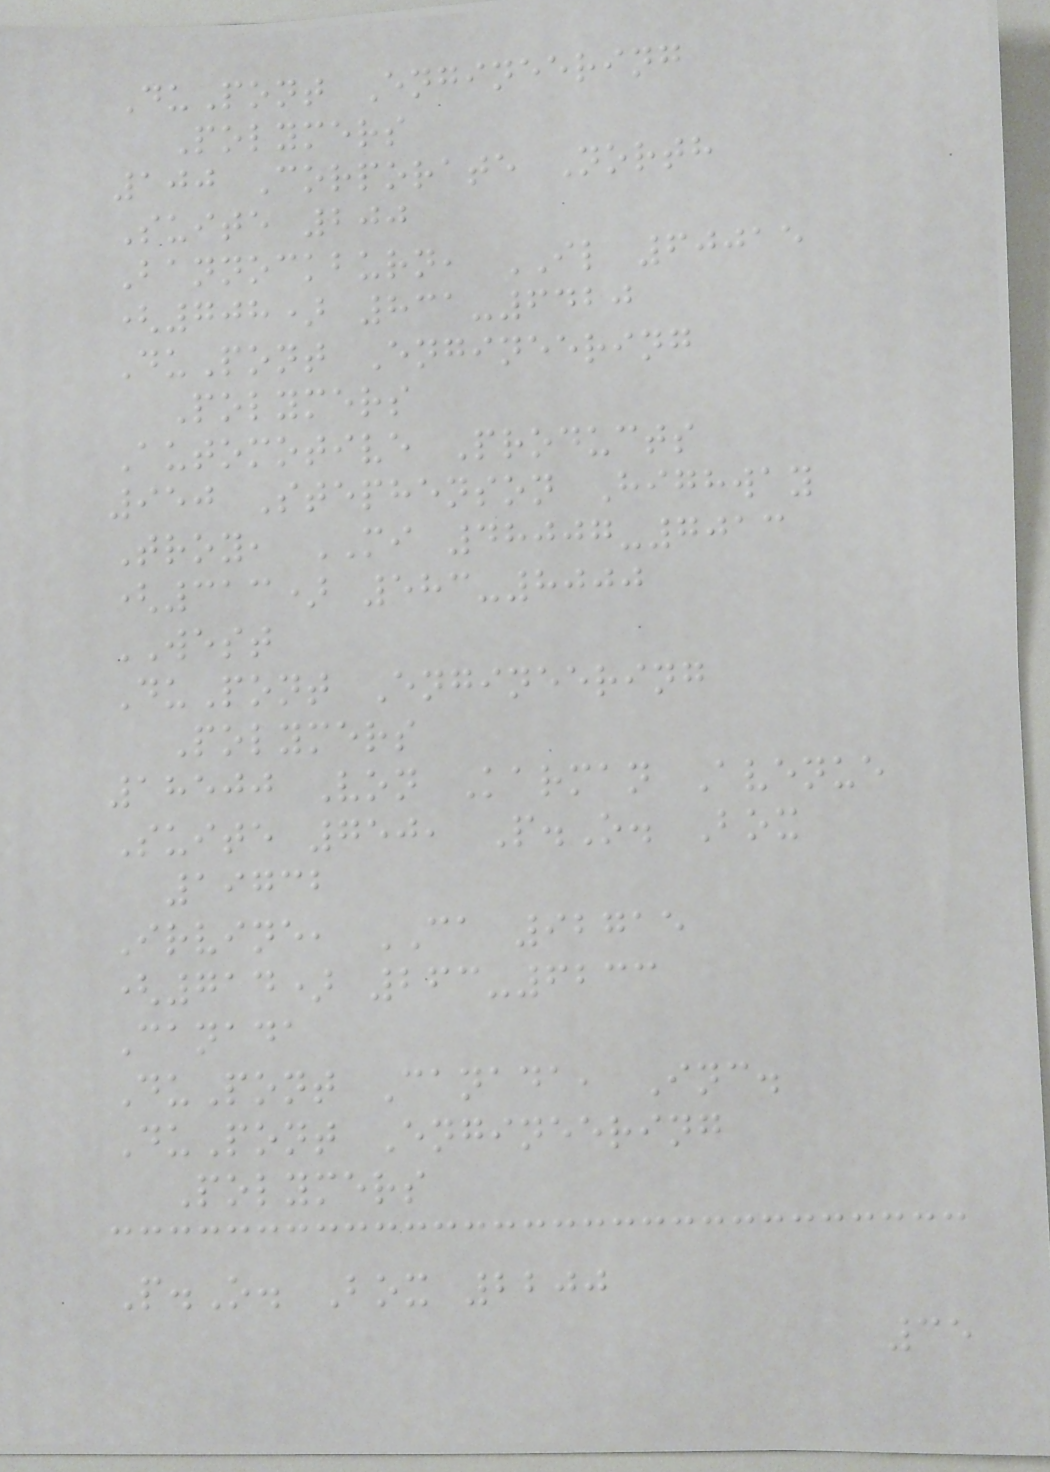DuPont Engineering
Polymers
100 Corporate North
Suite 200
Bannockburn, IL 60015
(708) 831-6420
DuPont Engineering
Polymers
Automotive Products
950 Stephenson Highway
Troy, MI 48007-7013
(313) 583-8000
WEST
DuPont Engineering
Polymers
18500 Von Karman Avenue
Suite 750, P.O. Box
19732
Irvine, CA 92715
(714) 263-6233
Canada
DuPont Canada, Inc.
DuPont Engineering
Polymers
P.O. Box 2200
35
